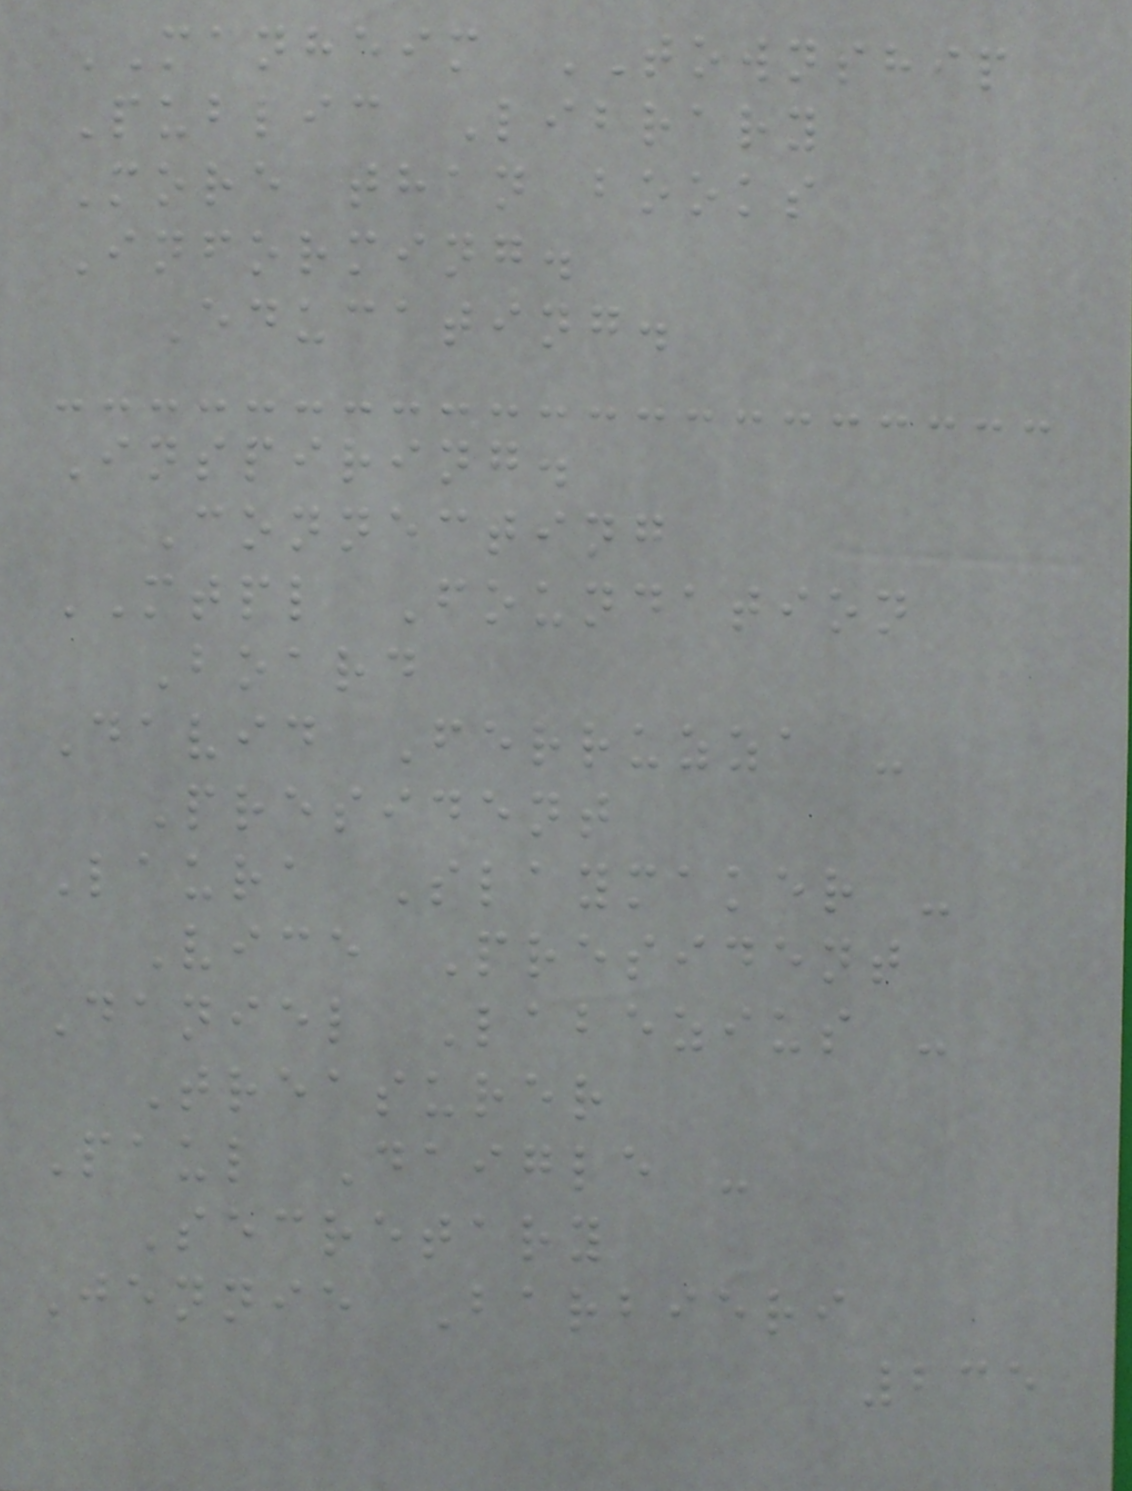MANHEIM TOWNSHIP
Public Library
More than books
Informing.
Educating.
Inspiring.
Connecting
MTPL Foundation
Board
David Ferruzza -
President
Laura Slaymaker -
Vice President
Daniel Labezius -
Treasurer
Paul Daigle -
Secretary
Jennie Barbieri
235
